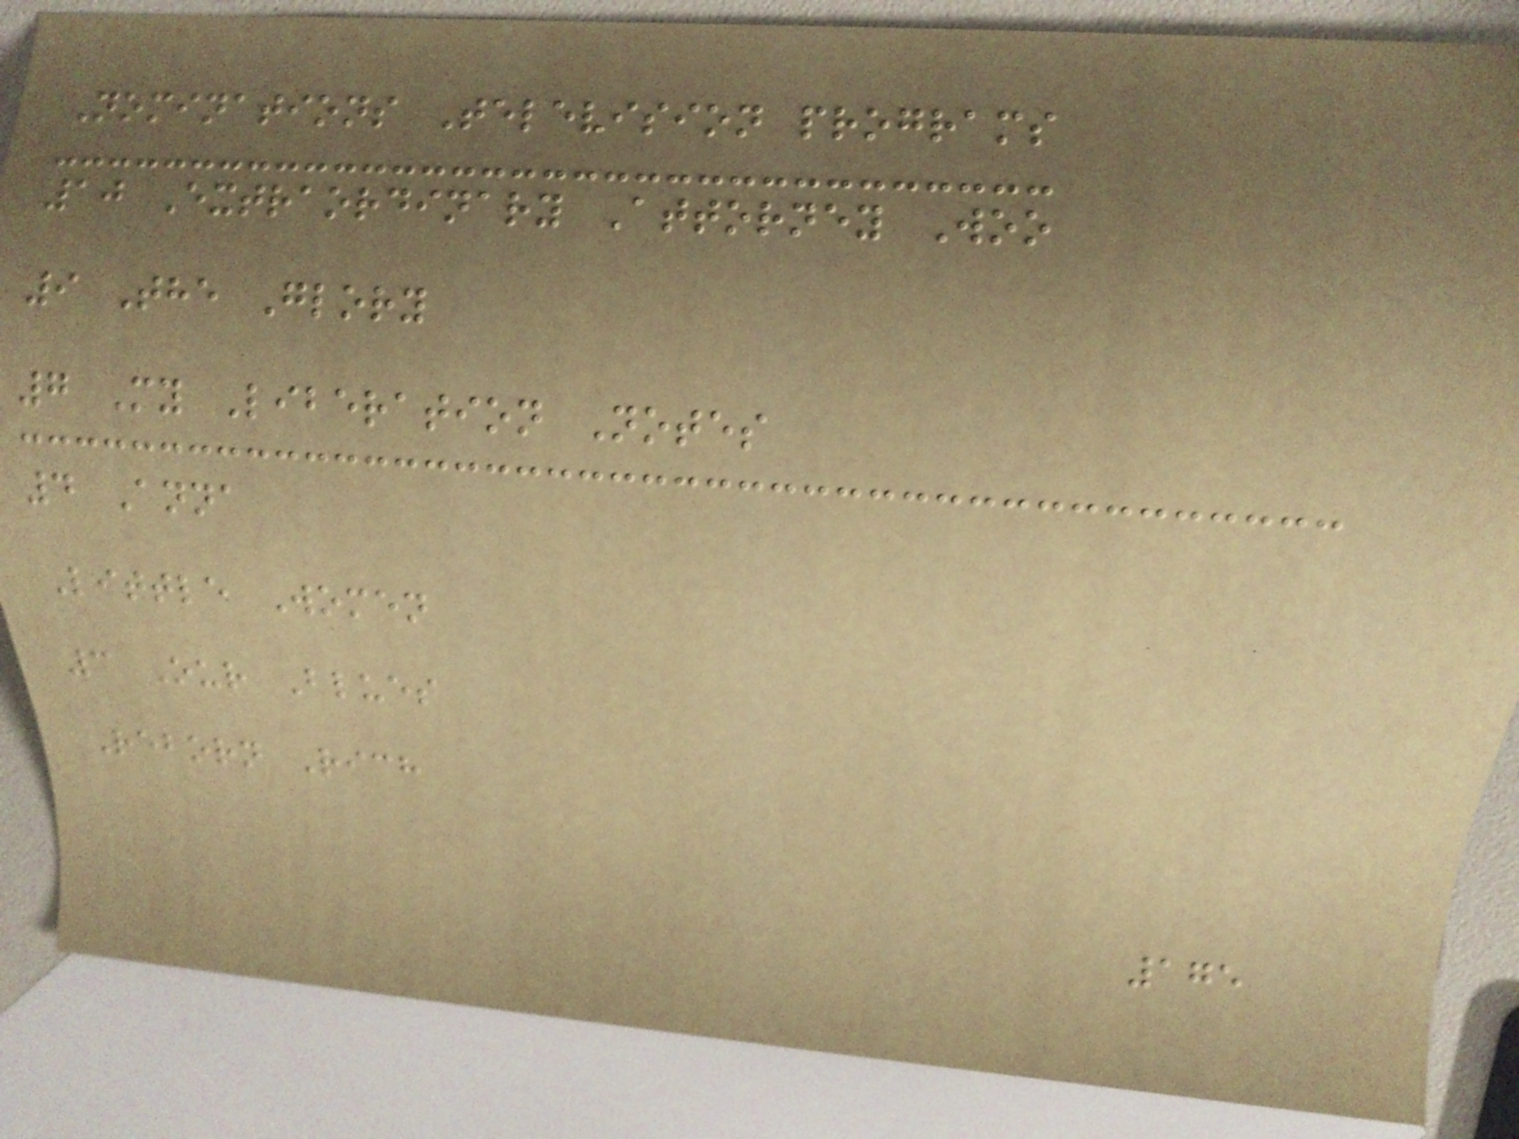Nominations Television programs
10 Extraordinary Attorney Woo
9 The Glory
7 My Liberation Notes
4 Anna
Little Women
3 Our Blues
Reborn Rich
175
